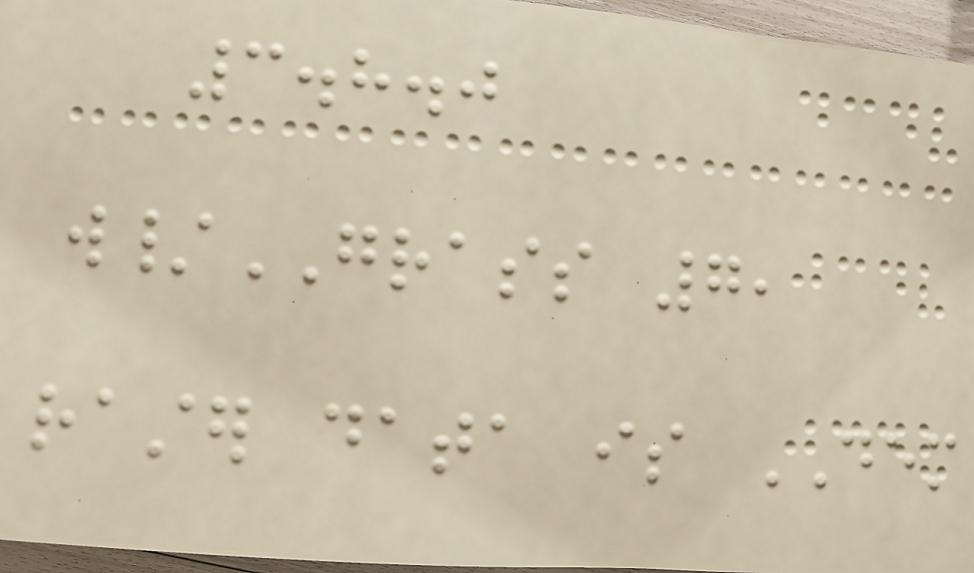3.8.0
w/GRASS 7,
raster data is DEM
